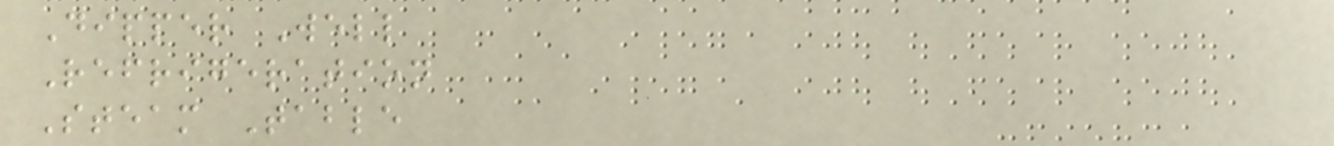Dipper Well
Refrigeration
Steam Table
